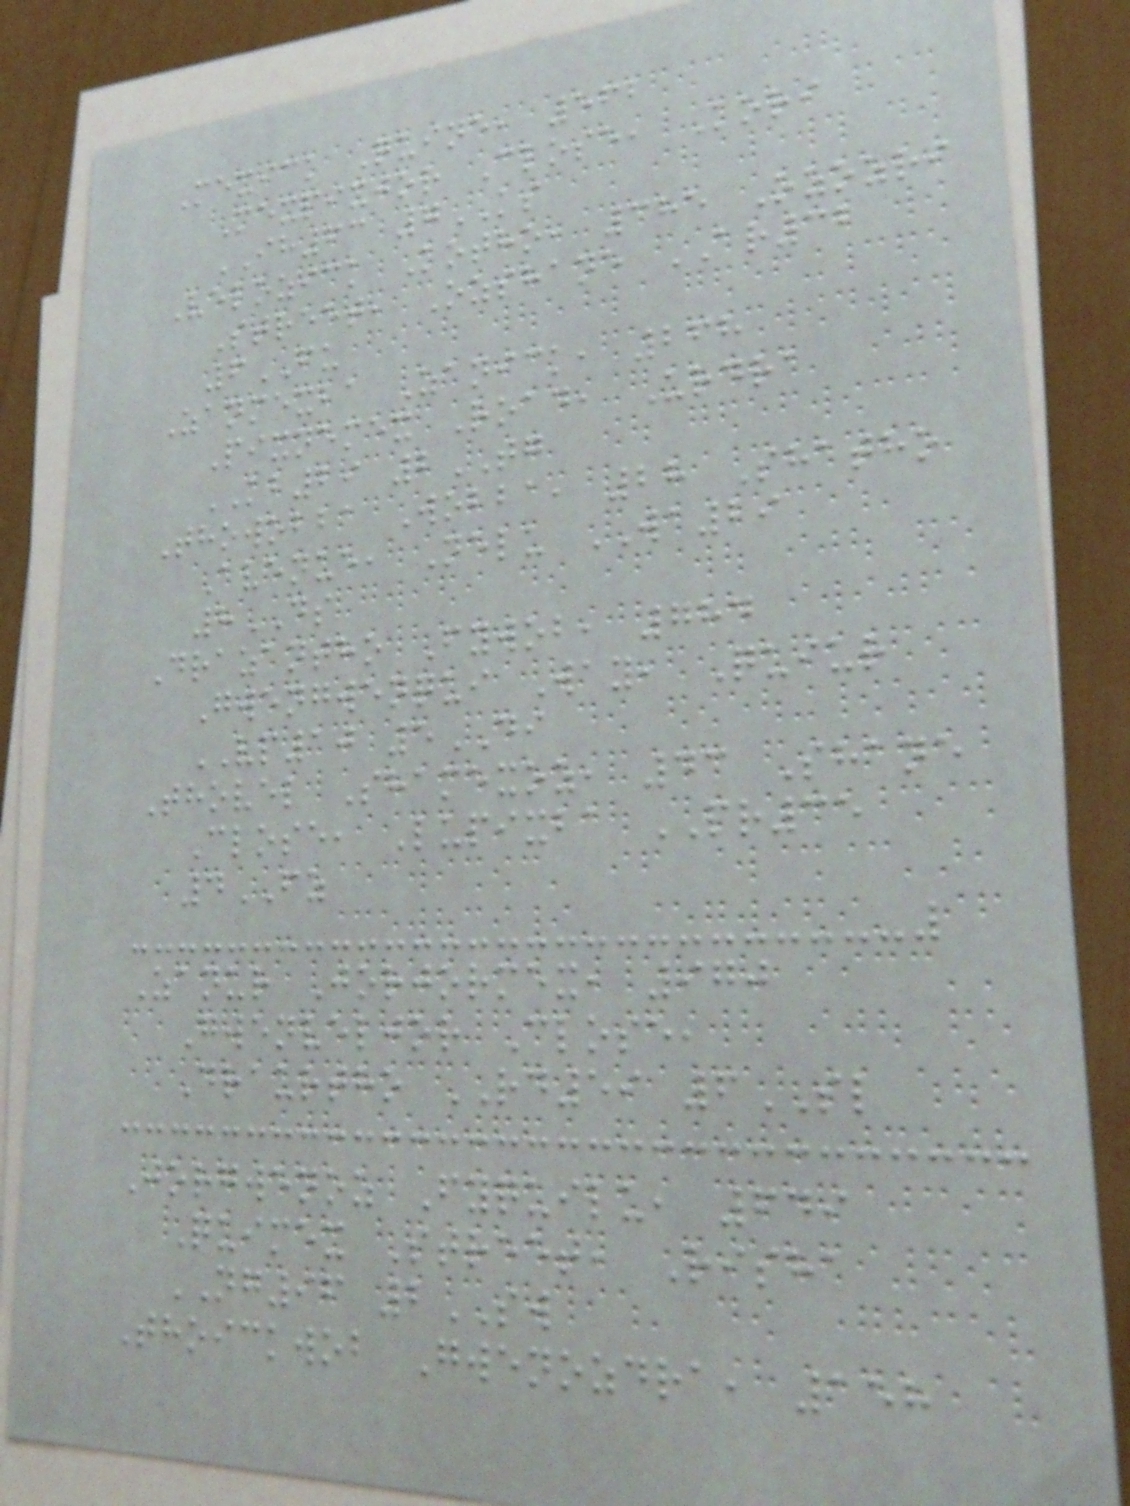Mexick Quine, 562
Mexpixjor Close, Kori
IH63 7KS
Velozick Kotho, 385 Ozozri
Street, Ozshane AR32
6FU
Zanmexba Zanick, 268
Pixnemex Road, Urdra
KB29 2TG
Thowobba Wobba, 28 Shatho
Avenue, Nelu WA29
8DS
Drazantho Fywob, 784
Gwengwenqui Way, Quiur
VP10 5DI
Thovel Shamexoz, 43 Shane
Close, Lupixba PR35
4FZ
Zanur Jorjormex, 970
Gwenveljor Close,
Draurtho RD59 6SL
Jorgwenoz Fyquilu, 649
Quimex Street, Risha
NG96 2SW
Thoickwob Gwenozdra, 158
